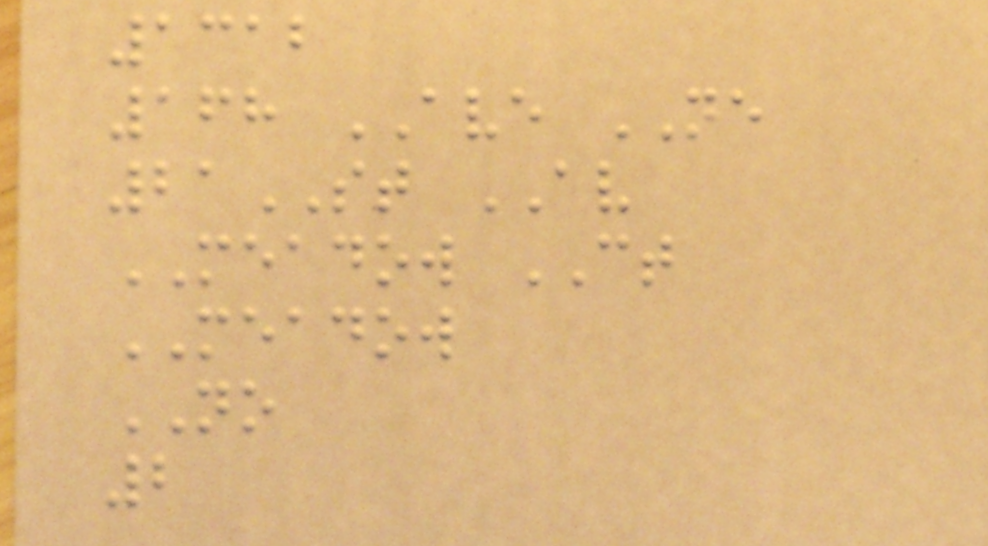1312
168 AVE NE
21ST AV
MEADOW CT
MEADOW
NO
2
